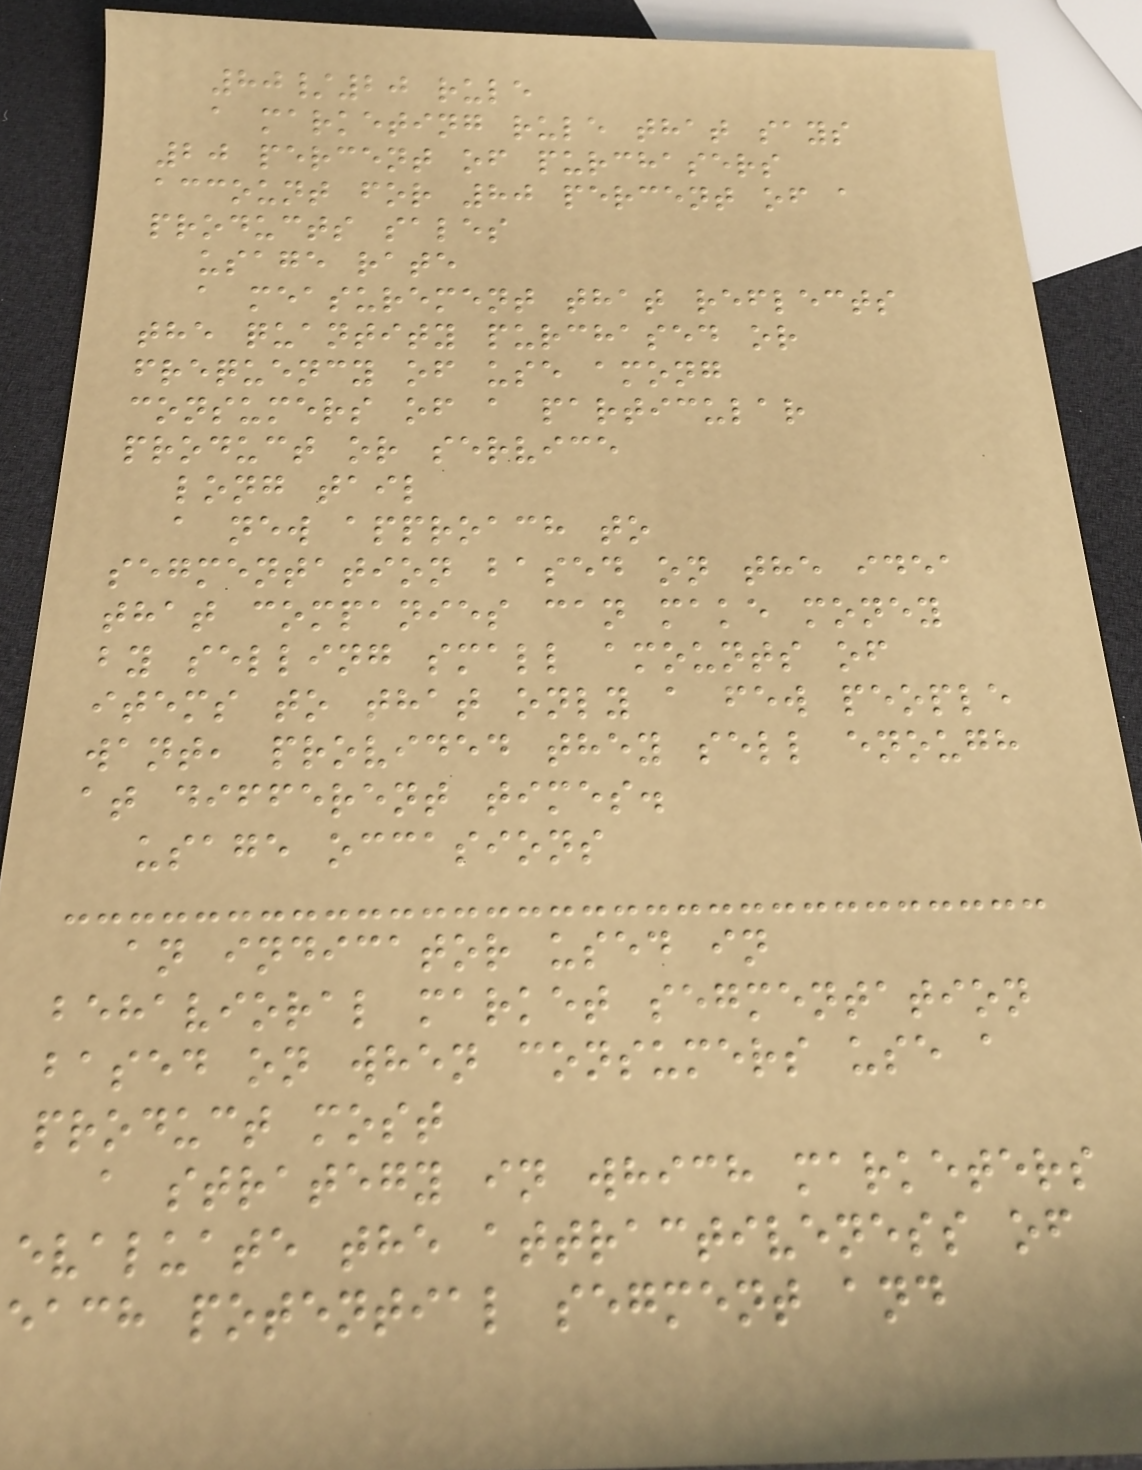80/20 rule
a marketing rule that says
20 percent of purchasers
account for 80 percent of a
products sales
usage rate
a measurement that reflects
the quantity purchased or
frequency of use among
consumers of a particular
product or service
long tail
a new approach to
segmentation based on the idea
that companies can make money
by selling small amounts of
items to that only a few people
want, provided they sell enough
at different times.
usage occasions
an indicator used in
behavioral market segmentation
based on when consumers use a
product most
a strategy in which marketers
evaluate the attractiveness of
each potential segment and
